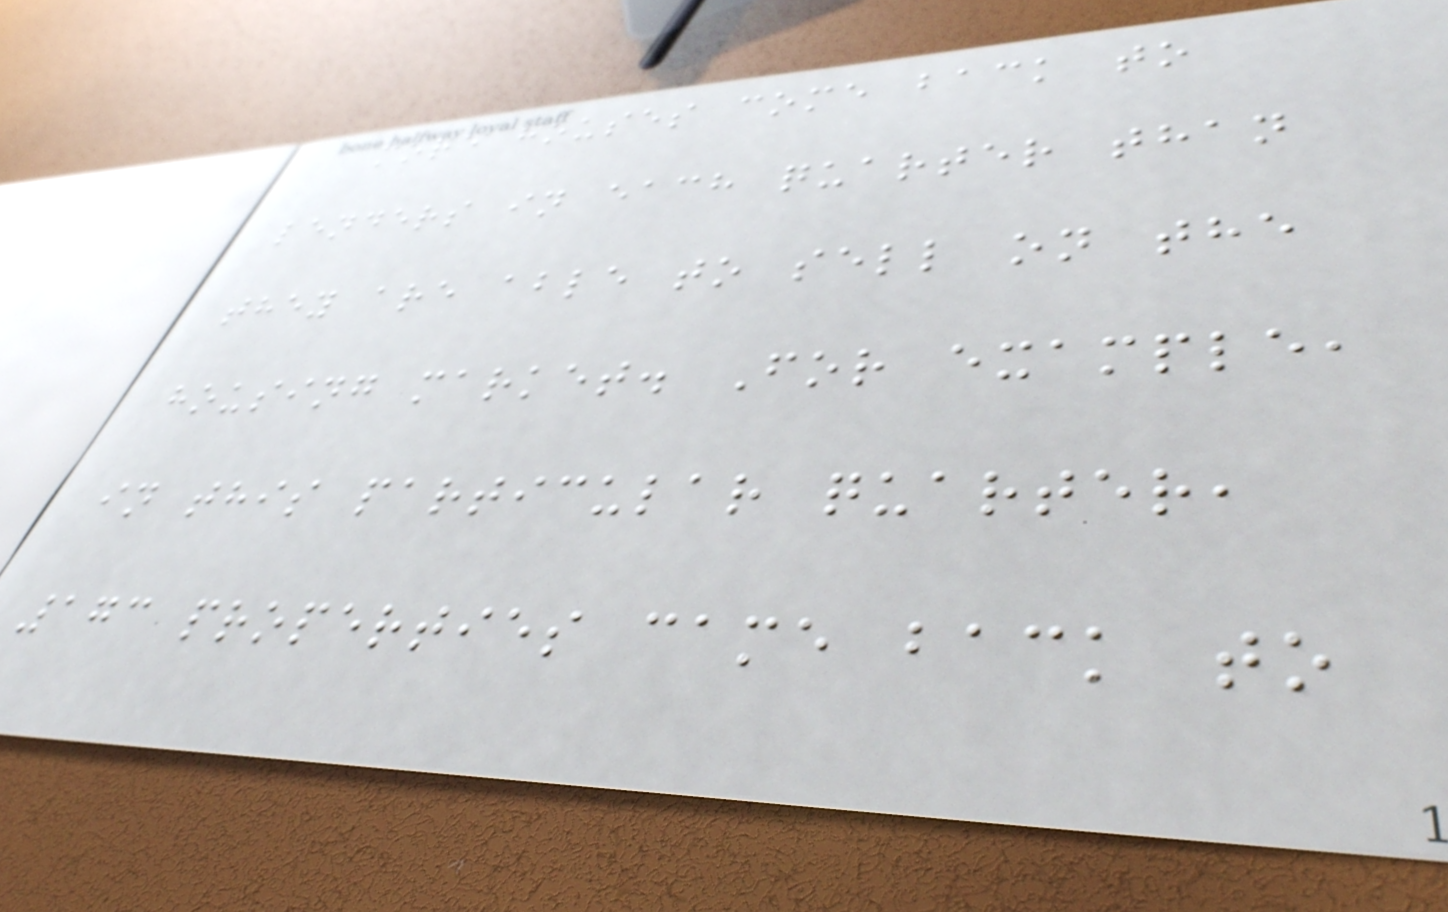more houses come back to
lenders in each quarter than
they are able to sell on the
housing market. For example,
in this particular quarter,
173 properties came back to
